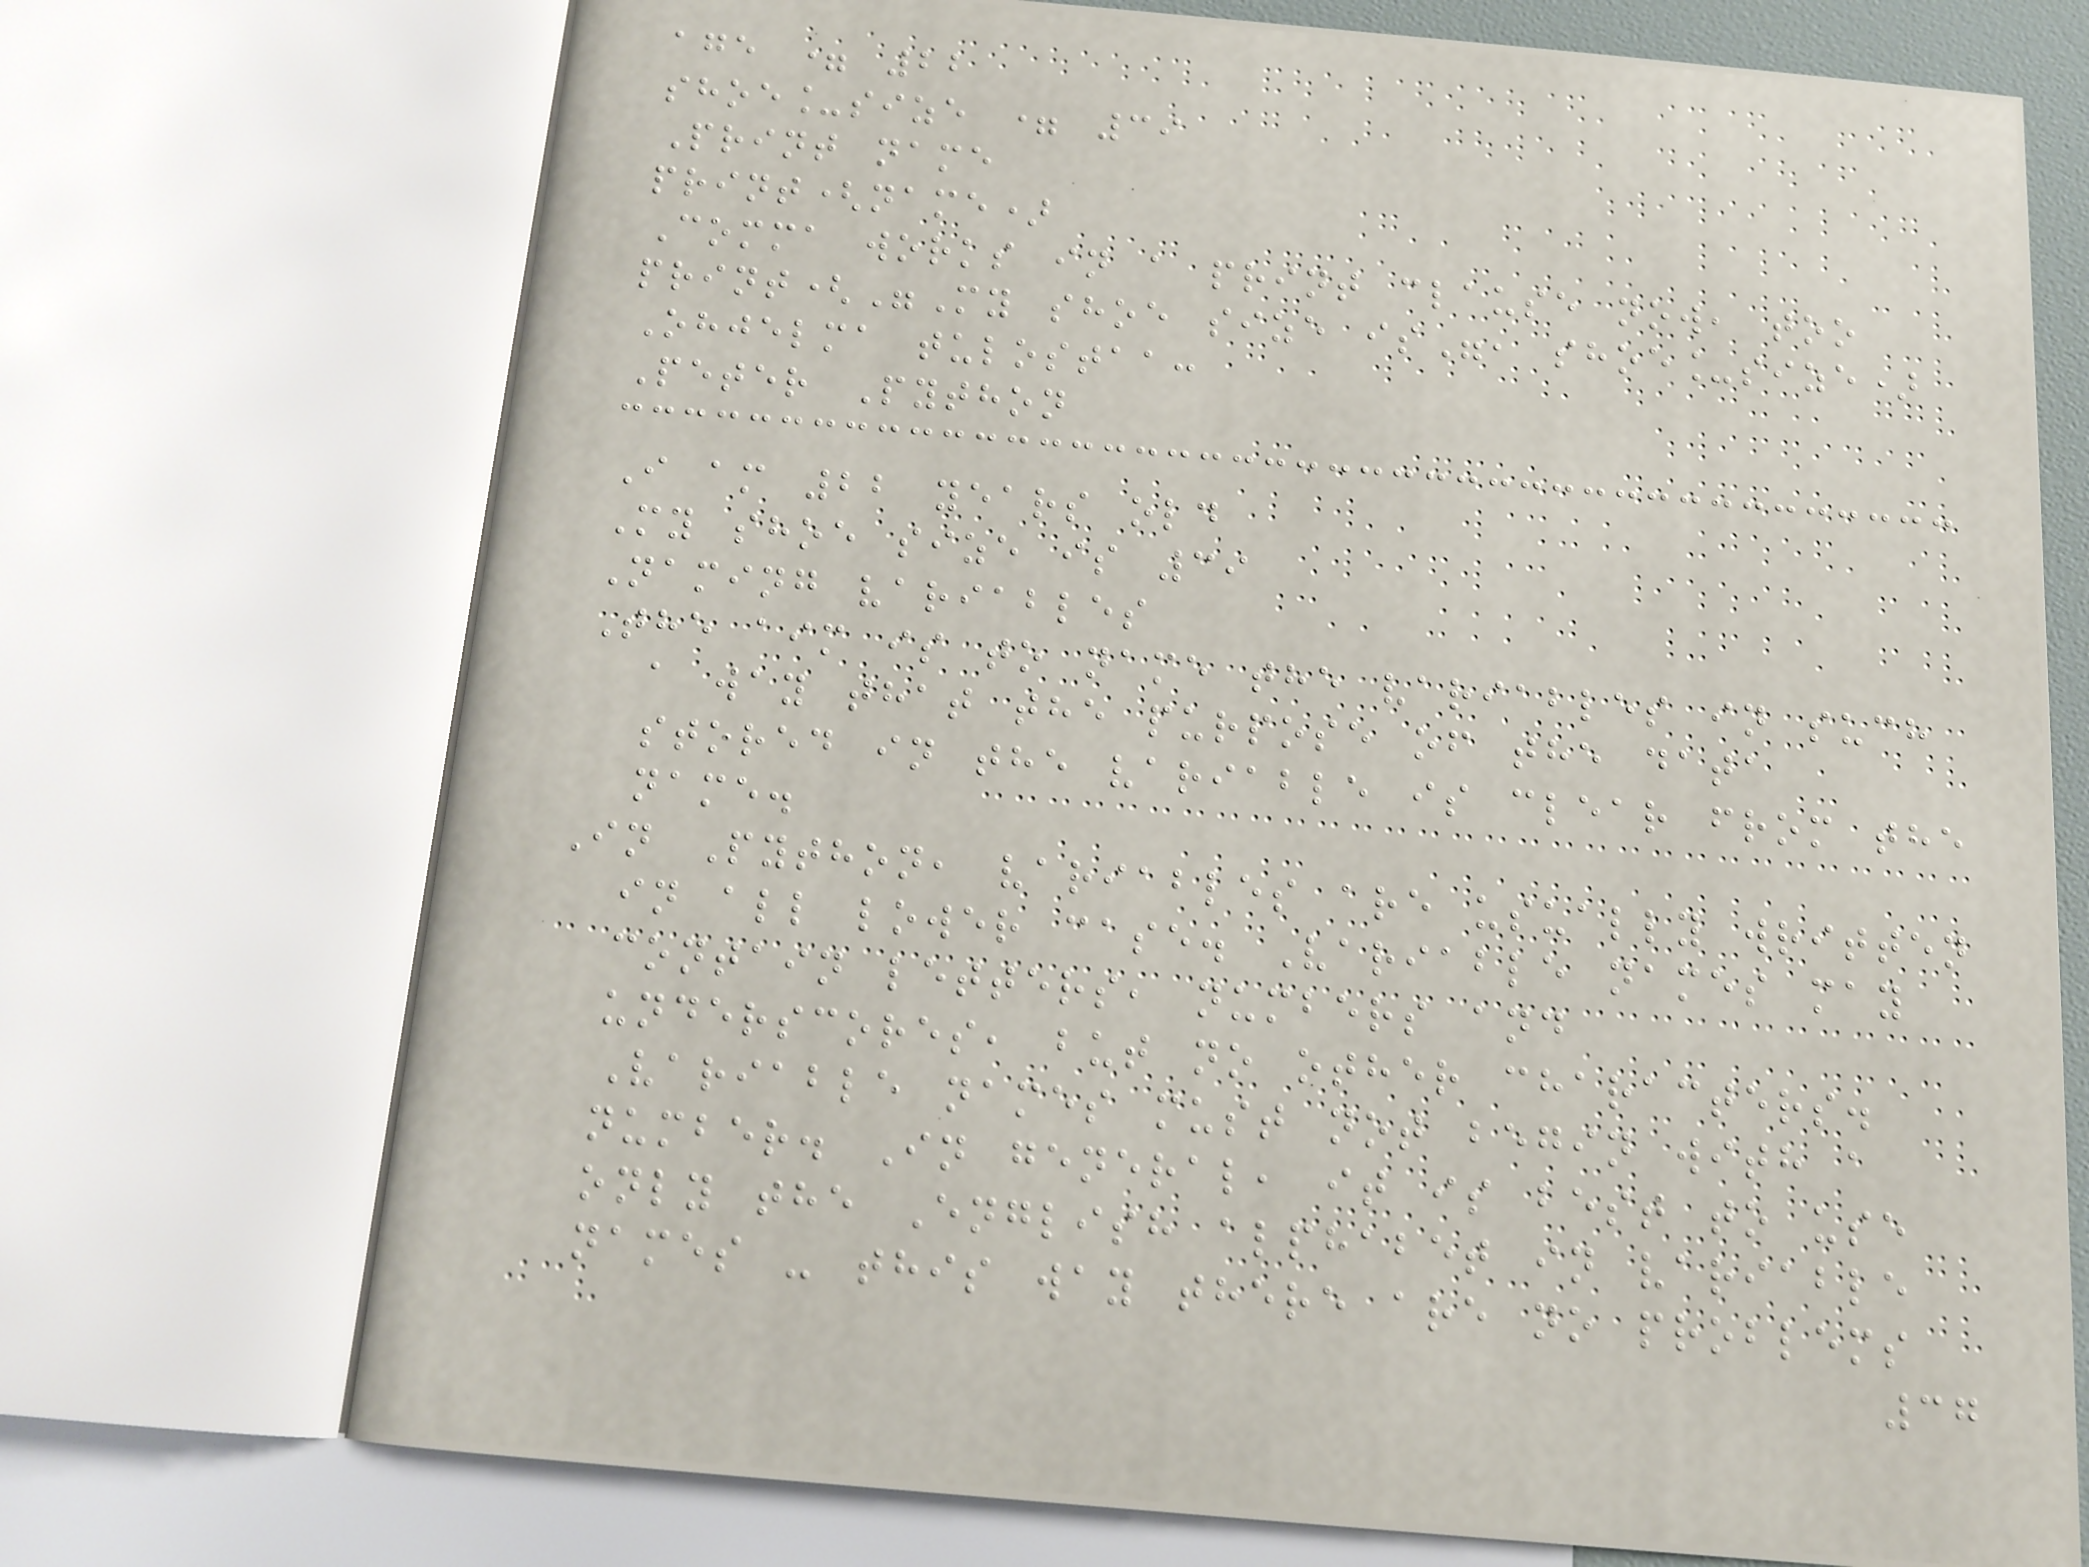age = 22
shoe_size = 39
Print name
print(name)
Comma works in a print clause now, too
print("My shoe size is", shoe_size)
Ohjelma tulostaa:
Peter Python
I am 22 years old
My shoe size is 39
Naming variables
The aim is to name the variables in such
a way that the purpose of the data
stored in the variable is clear from the
name.
In Python, variables are usually written
in all lower case. Variable names may
contain letters, numbers and
underscores, but no other characters.
Variable names must not begin with a
number. In general, it is best to use
only the English alphabet in variable
names - this way there are no problems
37
